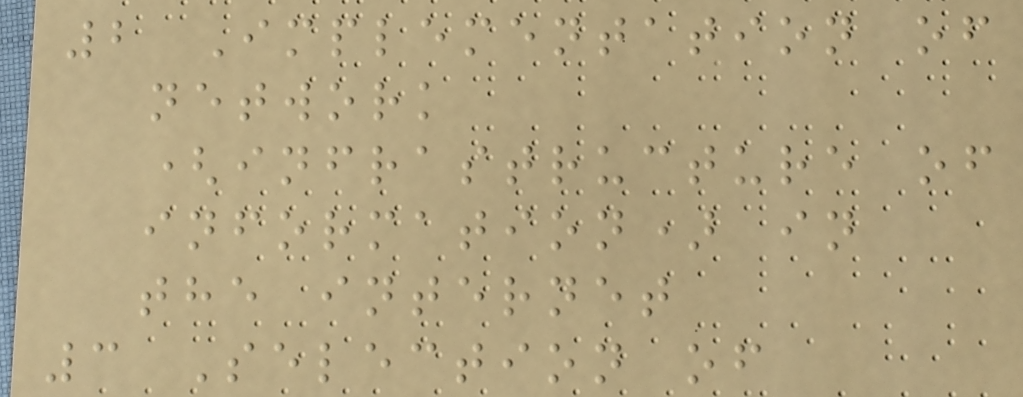2 Implementation of
network
(infrastructure of
information) in
the internet
3 Selection of
